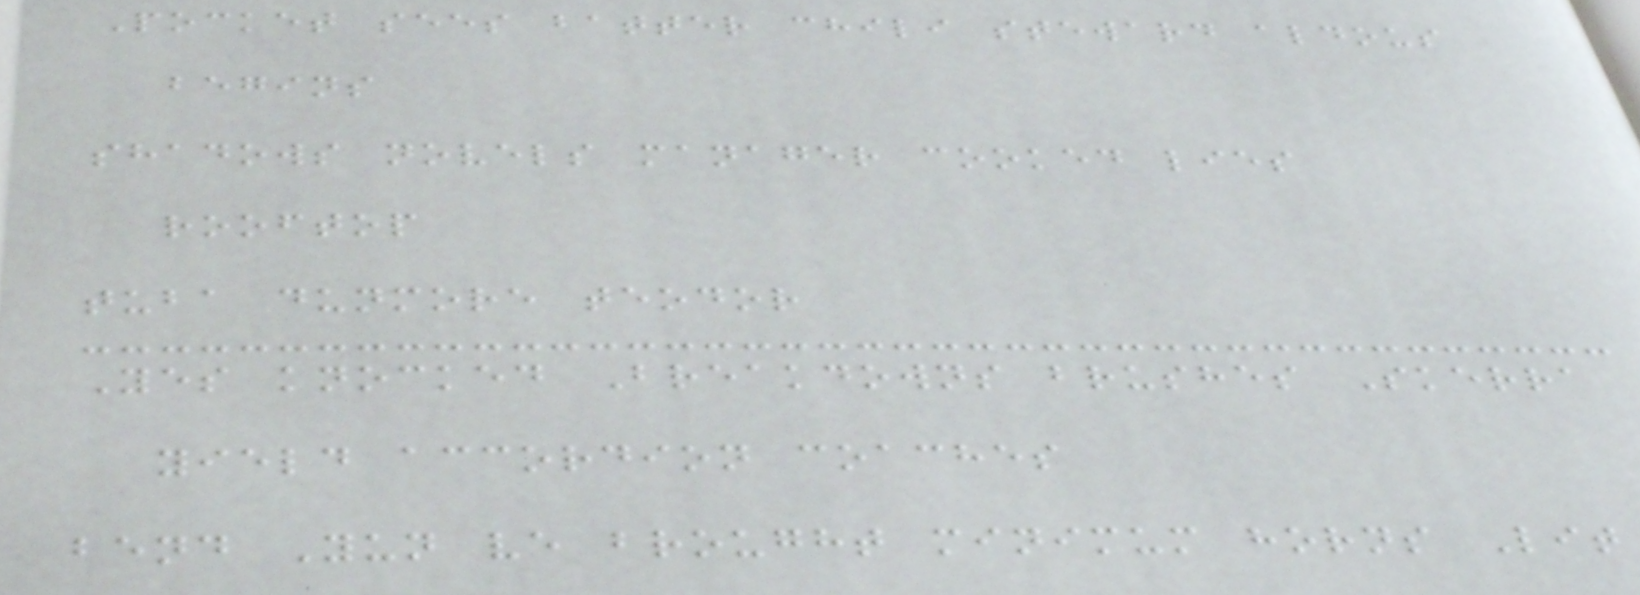Pocket sees batter chili steward aldous
begins
shadows novels manager cooked lies
rooftop
tuba dunmore teodor
Yes knocked Breakdowns brushes Skerra
yield accordion coaches
bend Yun ve brought minimum horns Lit
